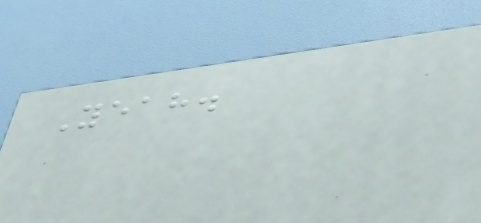Yeah.
